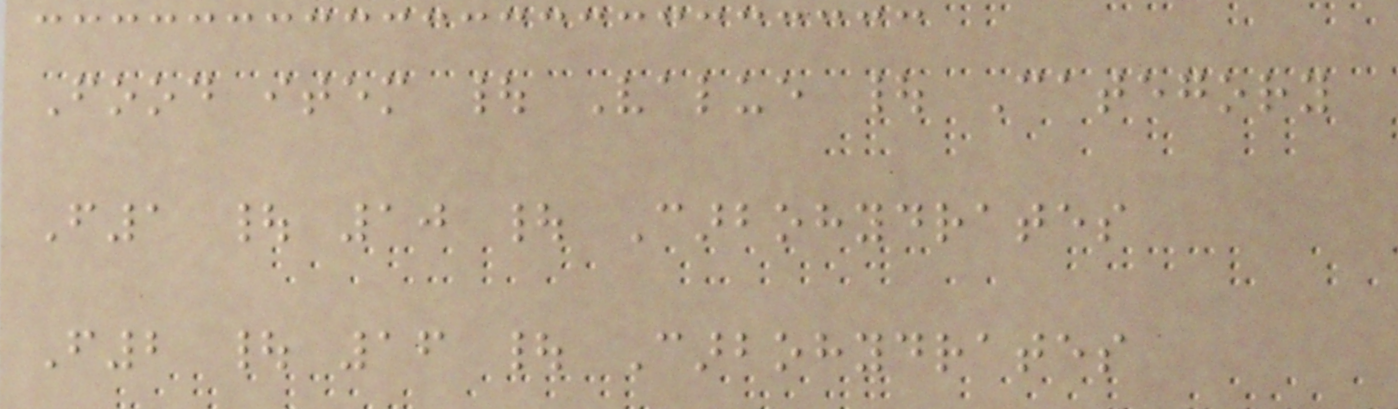Food item | Value | Category
F1 | 10 | Carbohydrates
F2 | 16 | Carbohydrates
